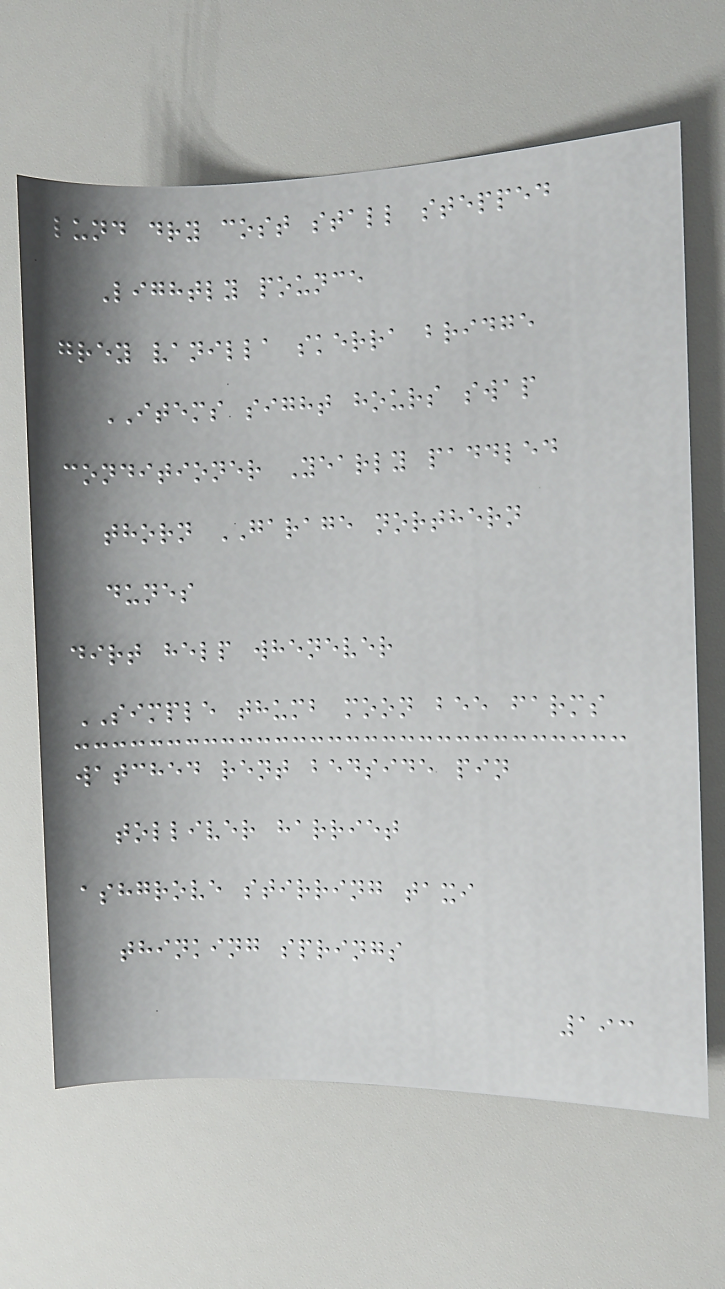lund dry cost stall stepped
Lightly pounce
grey vanilla skerra bridge
ITEMS sight hours swap
conditioner Yearly paddled
thorn GARAGE northern
dunes
dirt help whenever
SIMPLE thumb moon bee farms
watched rent bedside pin
tolliver harriet
ashgrove stirring taxi
thinking springs
193
